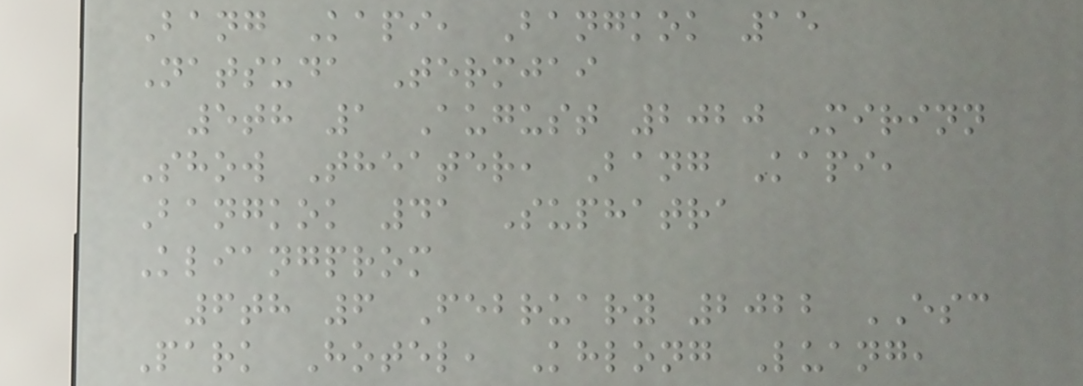Bang Kapi, Bangkok 15
Natsuda Termjai
5th 1 August 2020 Mirinn
Show Theater, Bang Kapi,
Bangkok 41 Suphatra
Kliangprom
6th 6 February 2022 ESC
Park Hotel, Khlong Luang,
